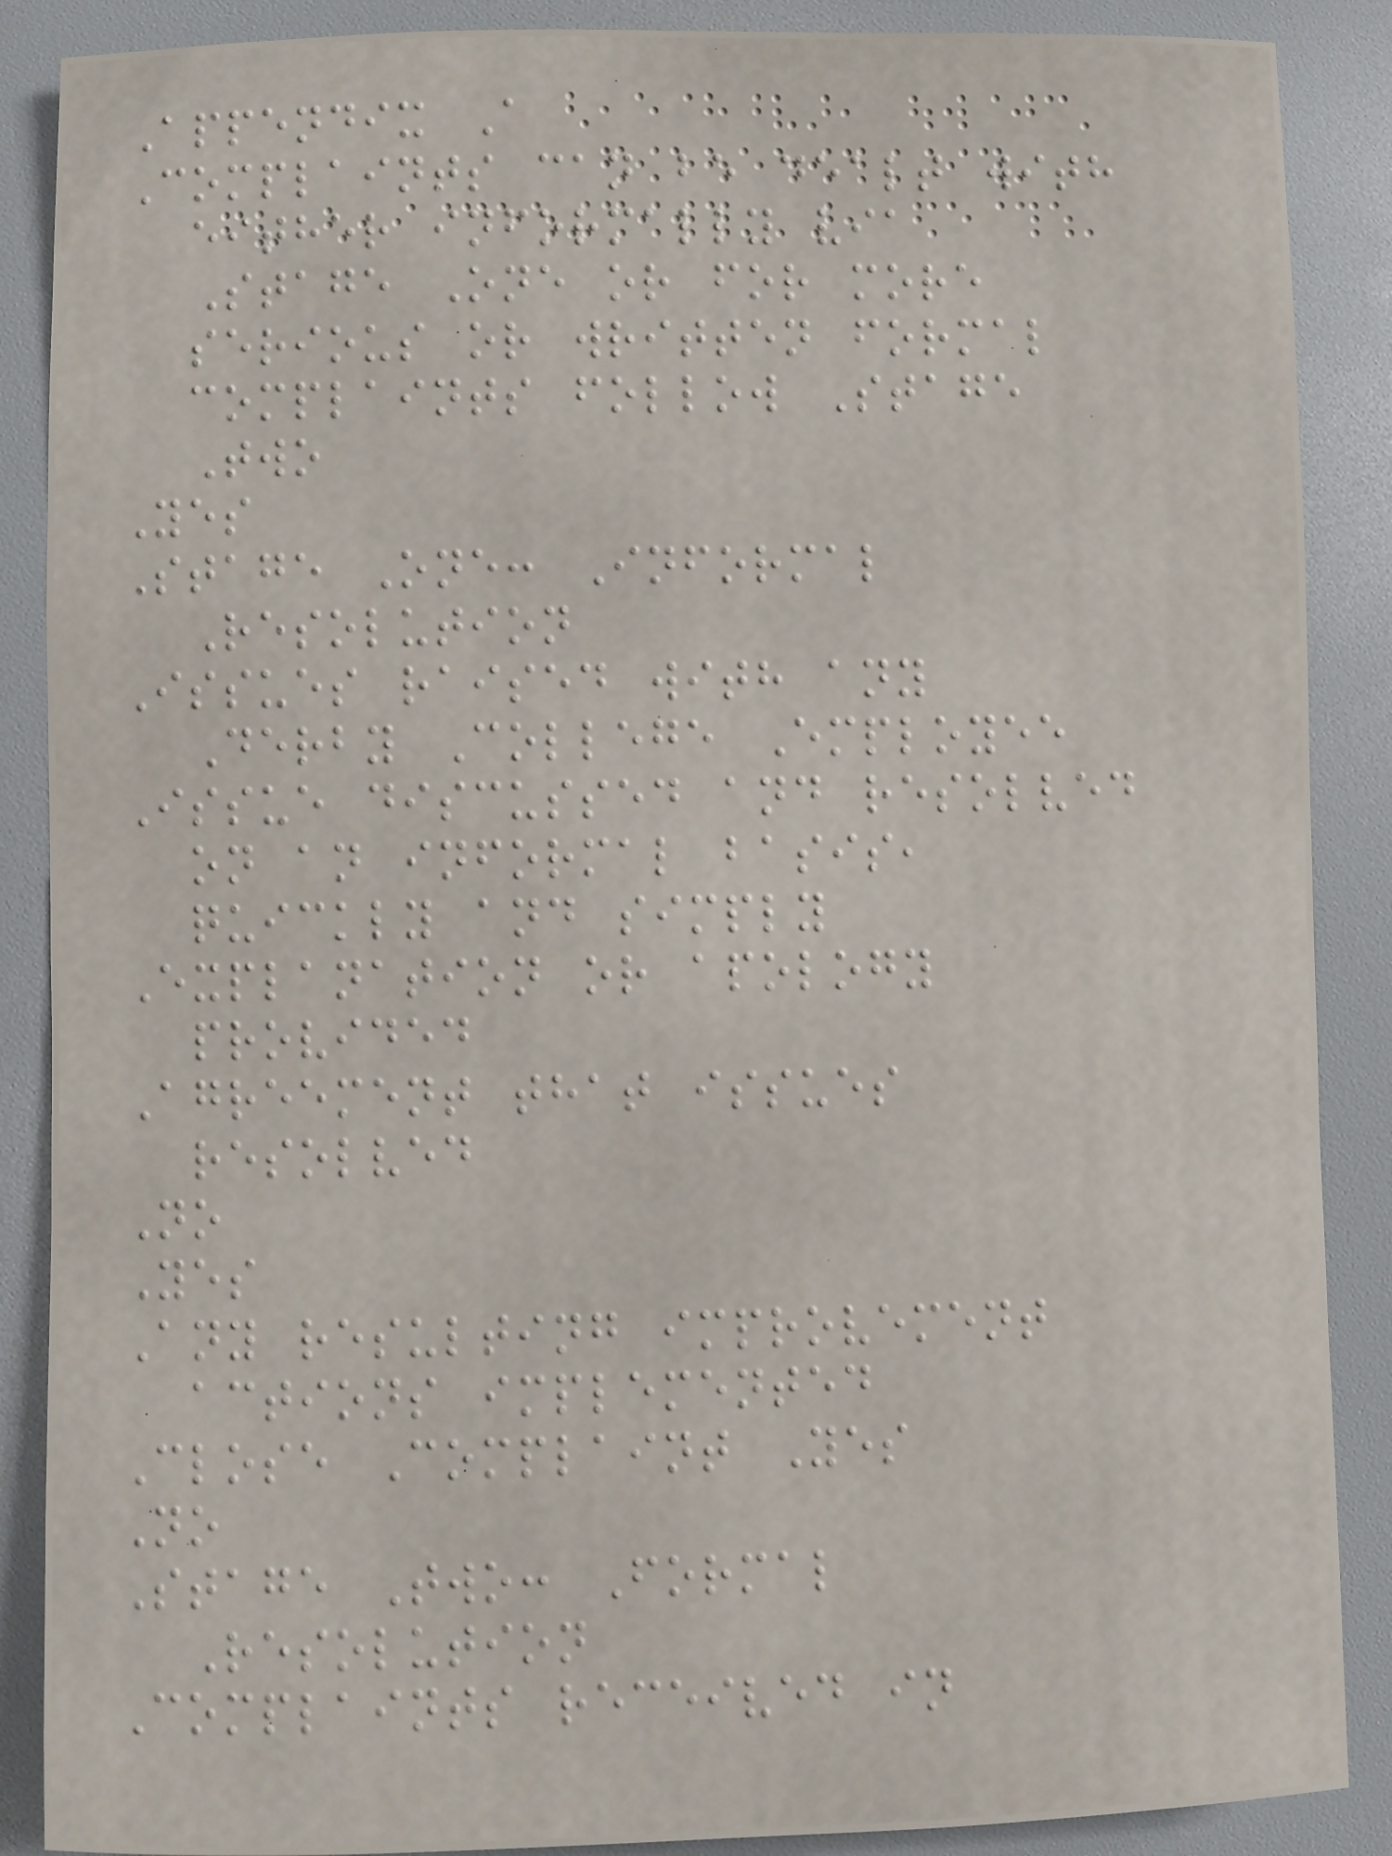Appendix A
Complaints can be dealt with
either informally via
Stage One or for more
serious or written formal
complaints follow Stage
Two
Yes
Stage One: Informal
Resolution
Issues raised with any
Derby College Employee
Issue discussed and resolved
on an informal basis,
quickly and simply
Explanation or apology
provided
Agreement that issues
resolved
No
Yes
Any resulting improvement
actions implemented
Close Complaint Yes
No
Stage Two: Formal
Resolution
Complaints received in
